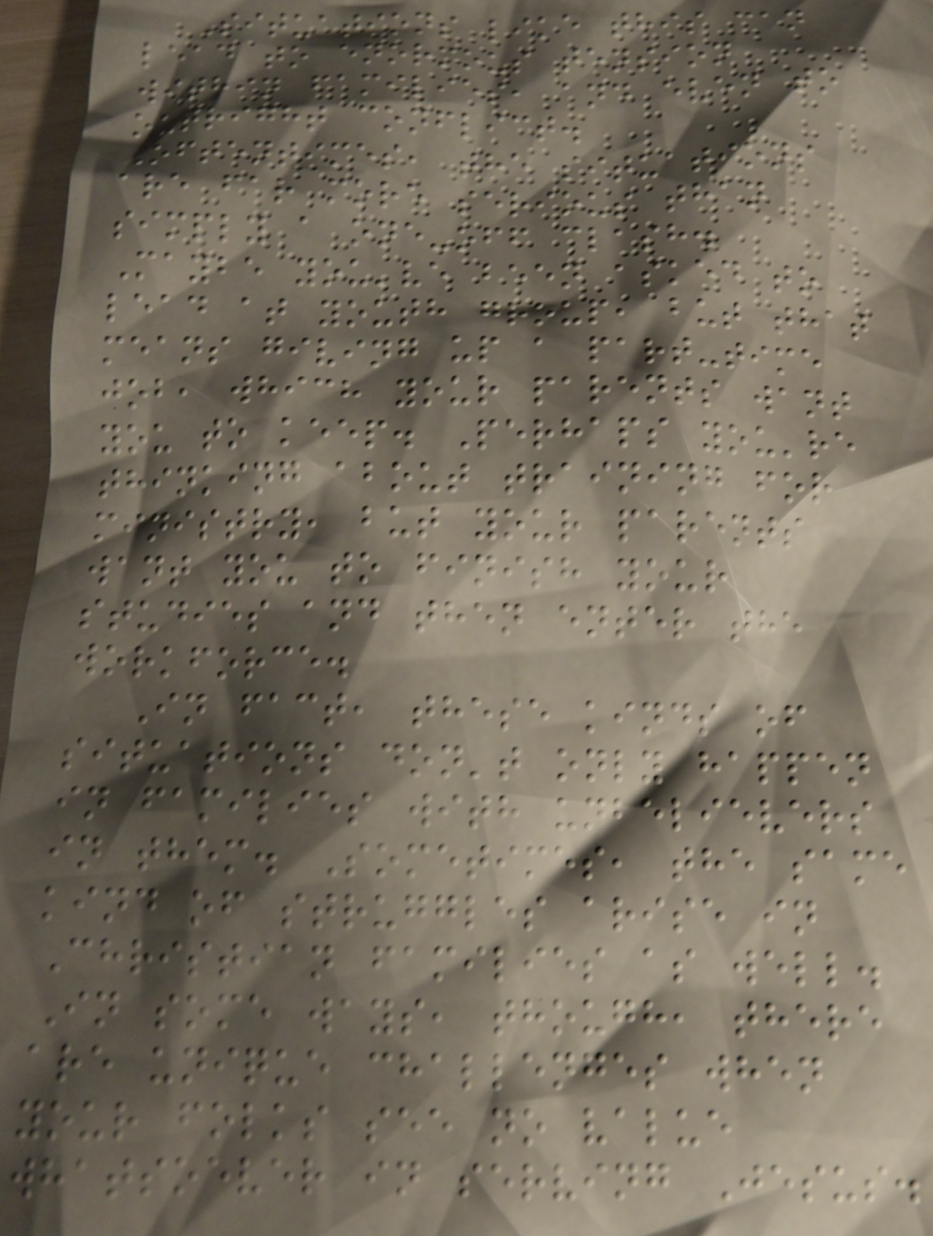Situations like this can
lead to enormous tension
within families, and even to
outright conflict.
Oftentimes, the situations
are far more serious than
simply a one-off clash.
Maybe you've been asked to
lead at youth group, but that
means giving up a part-time
job, which your parents want
you to keep. Perhaps you're
thinking about training for
ministry, but your parents
want you to finish your
studies and then enter the
workforce.
In fact, these kinds of
situations don't only happen
in families with unbelievers
in them. Sometimes, the same
kind of struggles arise in
Christian families as well.
In some ways, though, there
are unique challenges when
your folks see no value
whatsoever in serving Jesus.
